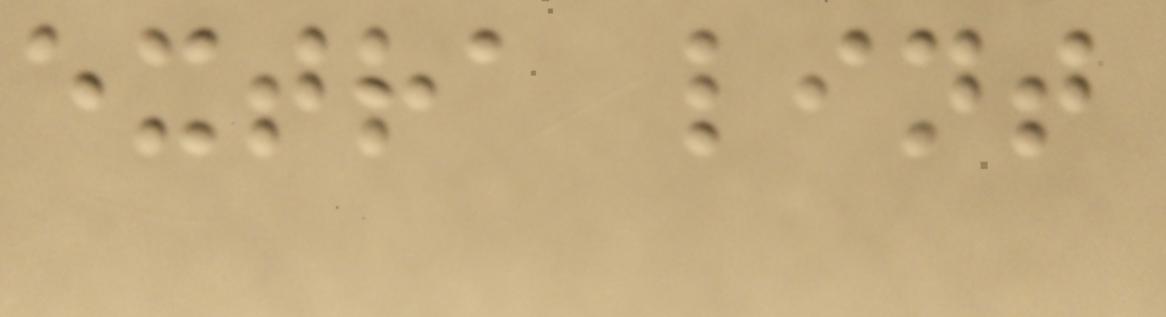extra lint
